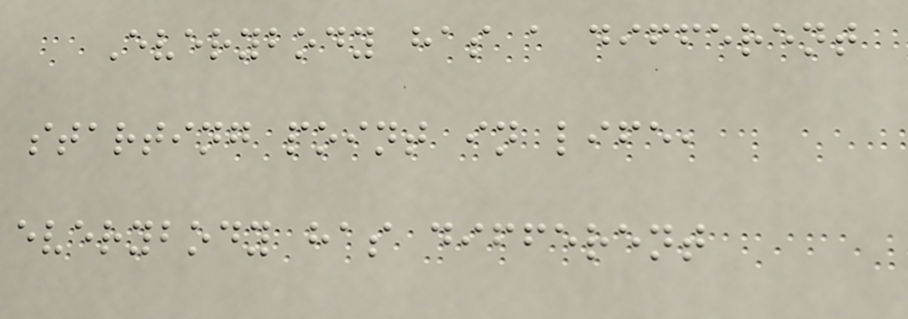Everybody has a different
starting point in life,
everybody has different
